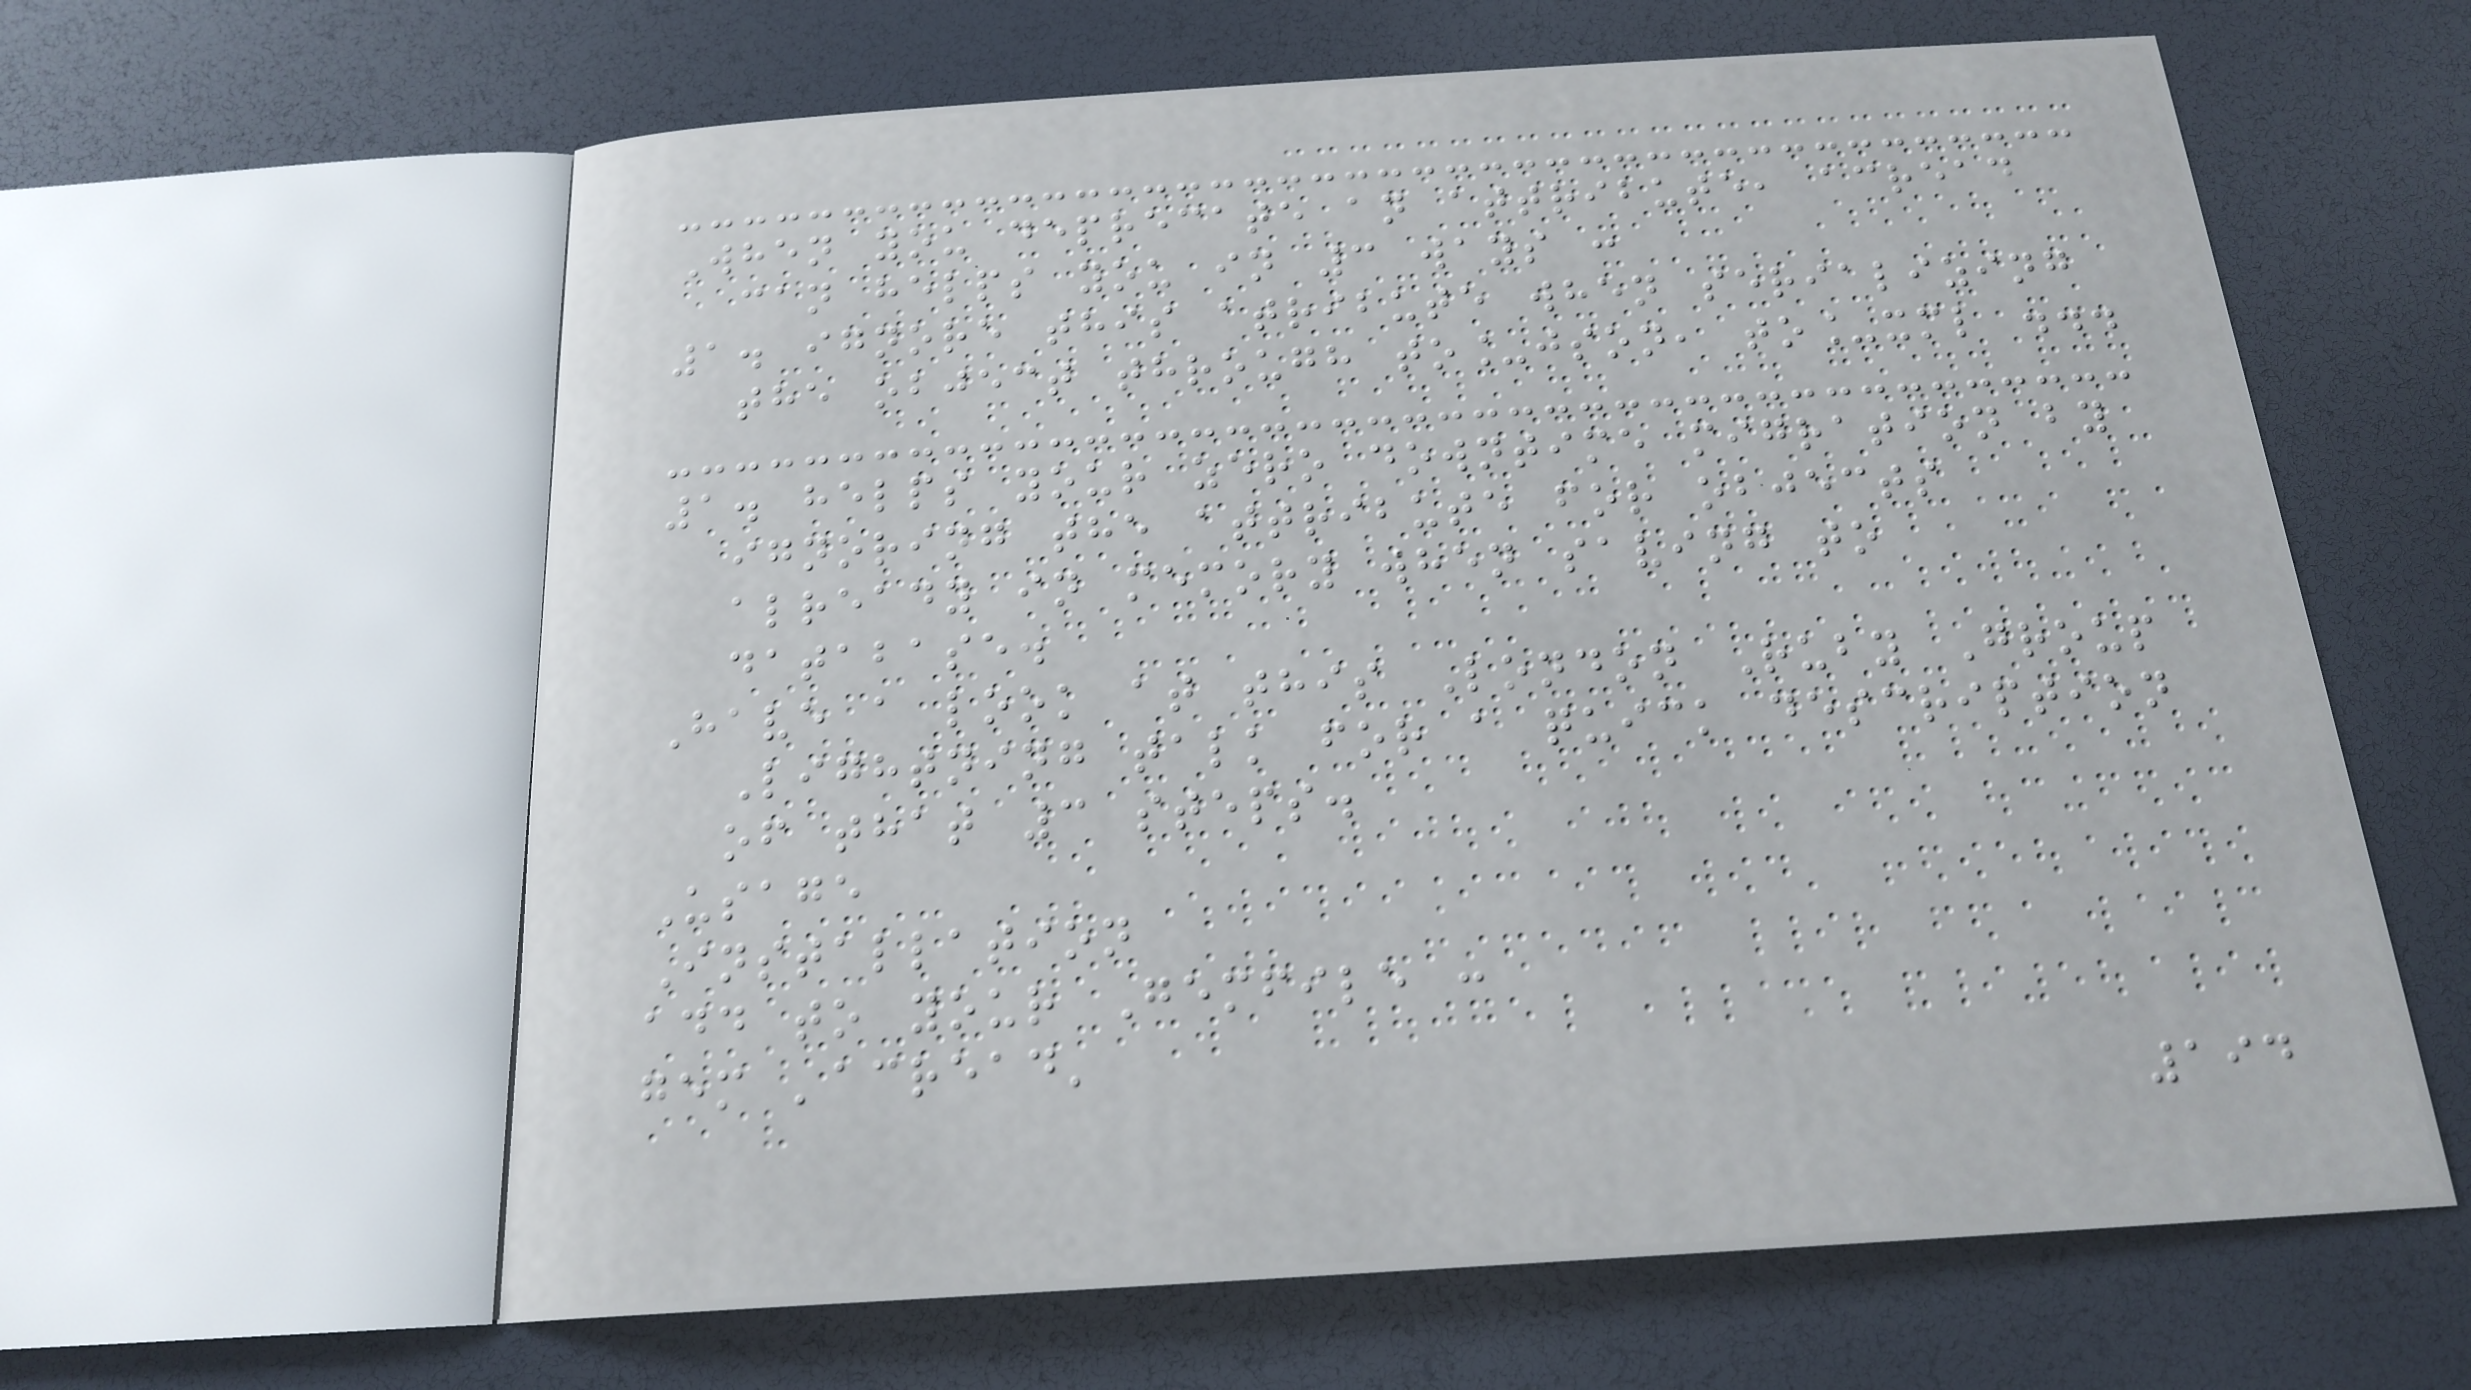When you deprecate an attribute, acread
can helps you in 3 ways :
1. ignore this atribute when serializing
the object through to_json, to_xml ...
1. helps your zero downtime migration by
ignoring the attribute for objects
already in memory when saving to
database.
Have a look at this London Ruby Group
Lightning talk for a quick description
of that 3 steps.
Usage
Installation
add to your Gemfile :
gem 'acread'
194
